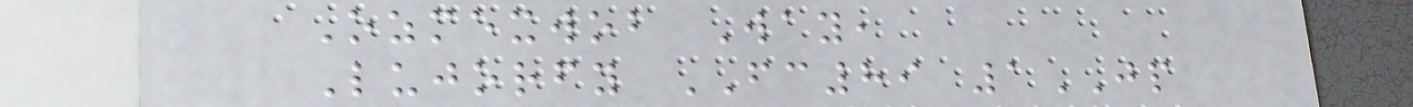Ozmexwob Way,
Lujorfy FC89 1JP
